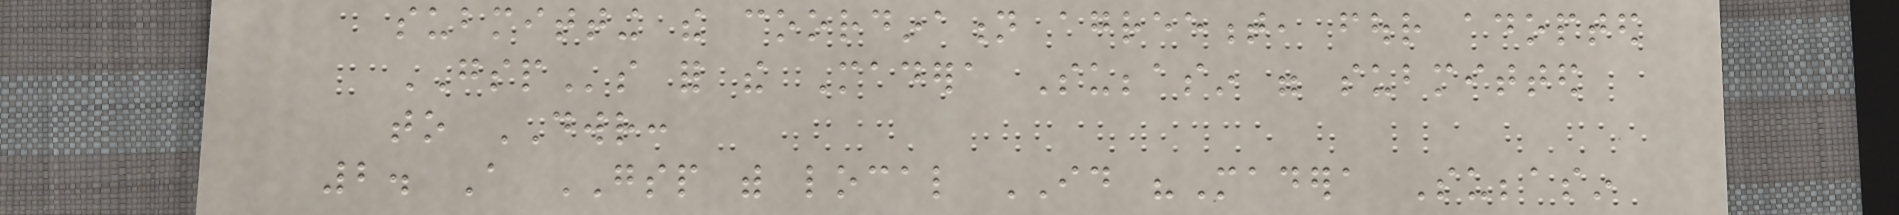submitting the coordination agreement, four adopted
GSPs for the Madera Subbasin were submitted
to DWR:
2. A GSP with local ID "Madera Subbasin
